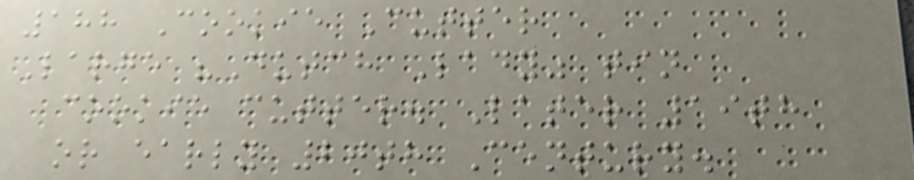188 Cookie Cutter
Large "Dutch Lady" tin
cookie cutter. Later 19th
or early 20th Century.
